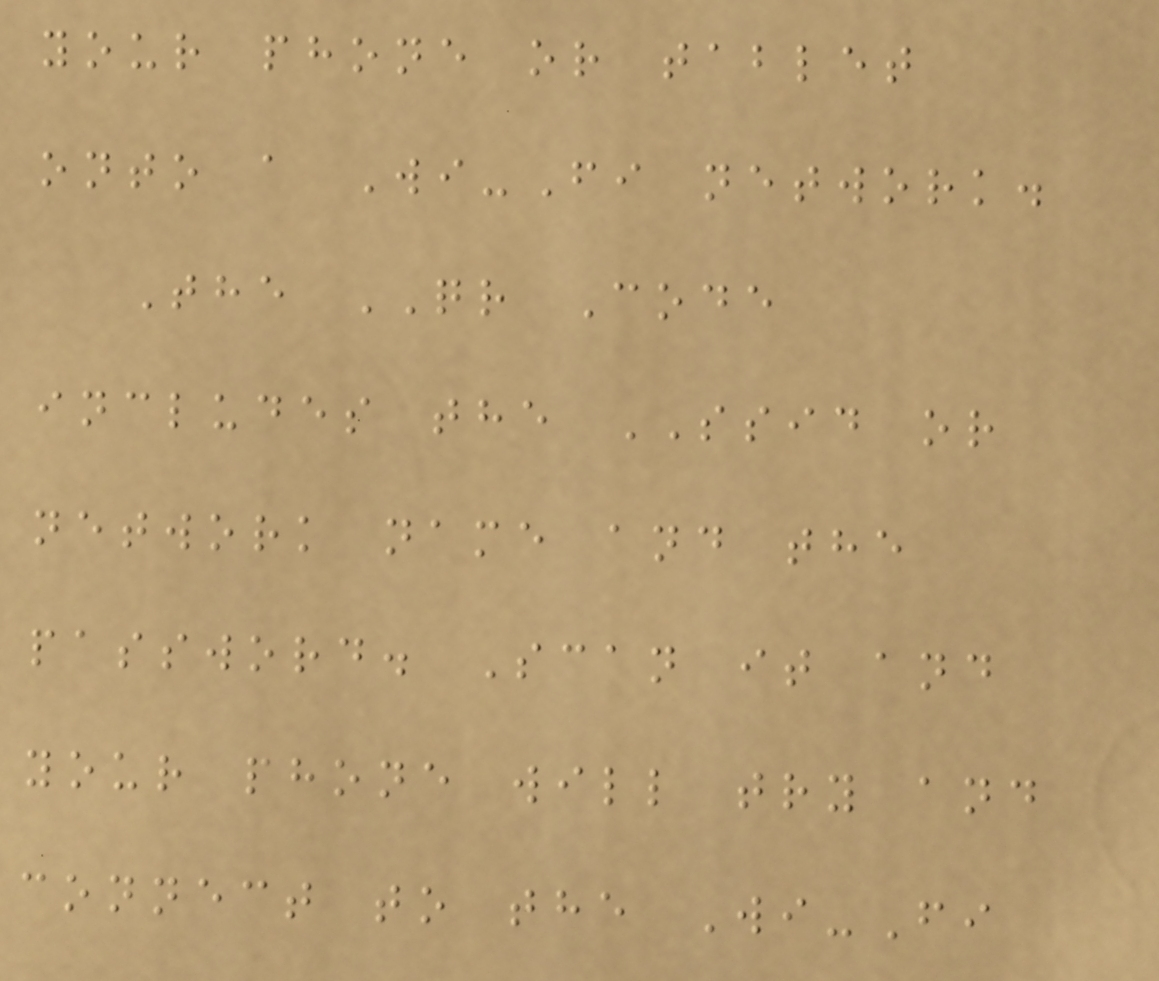your phone or tablet
onto a Wi-Fi network.
The QR Code
includes the SSID or
network name and the
password. Scan it and
your phone will try and
connect to the Wi-Fi
